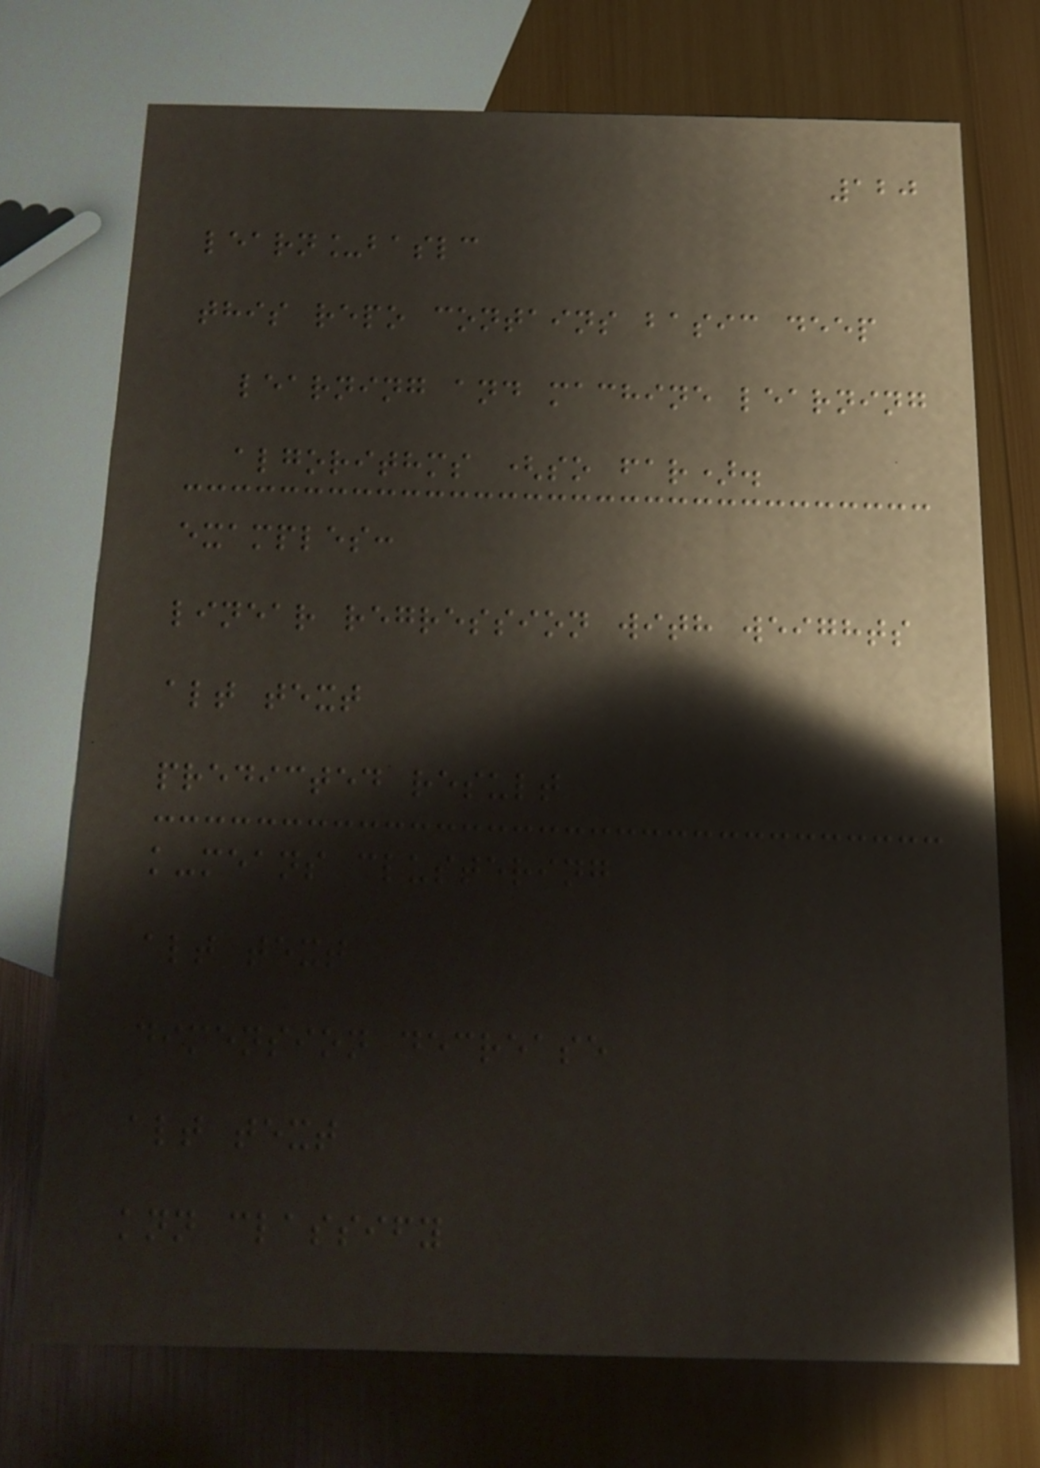120
learn_baslc
this repo contains basic deep
learning and machine learning
algorithms (so far).
examples:
linear regression with weights
alt text
predicted result
k-means clustering
alt text
dimension decrease
alt text
knn classify
